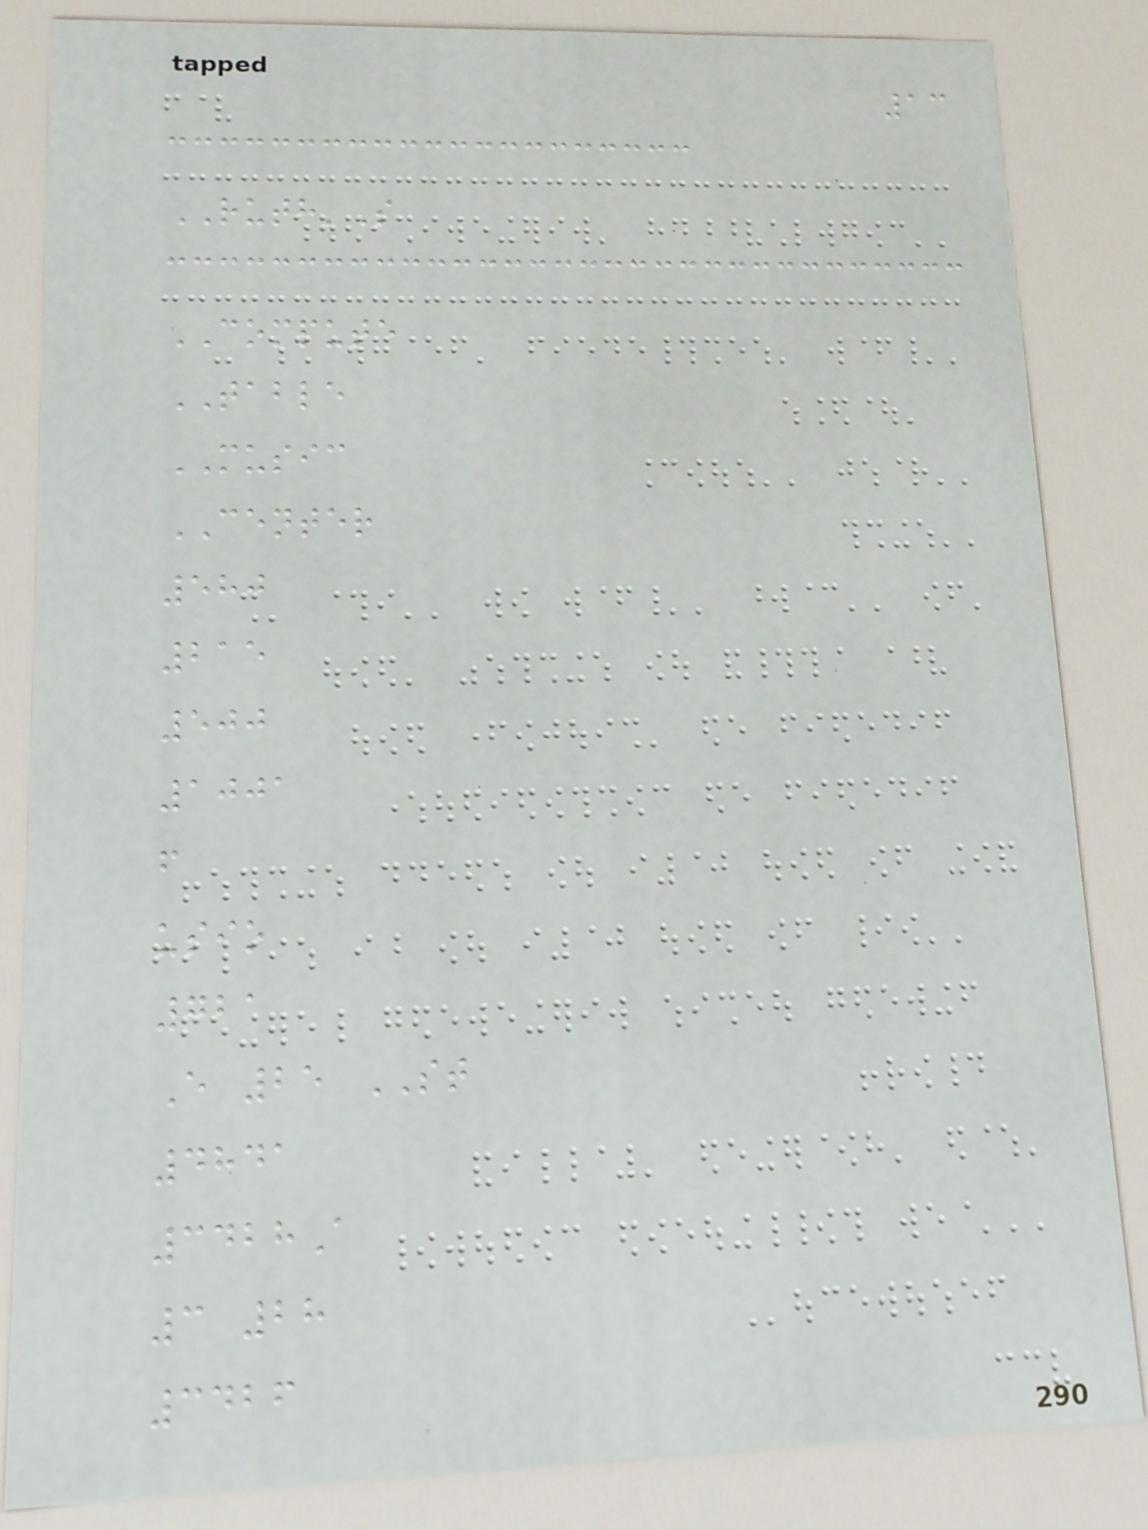13
RUTH'S
COMPUTE
TABLE
MUSIC
CENTER
580
215
500
1001
f
usio
721
E 25 ST
4841
3428A
3 28
3426
